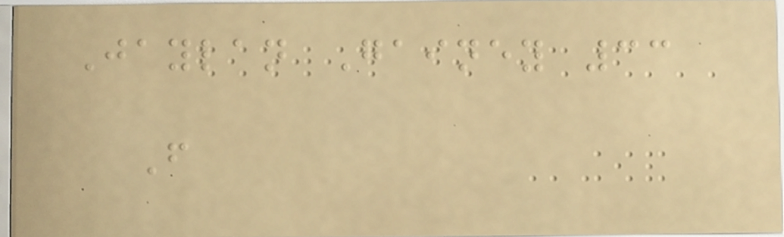Jaylan Gainey 33
F
